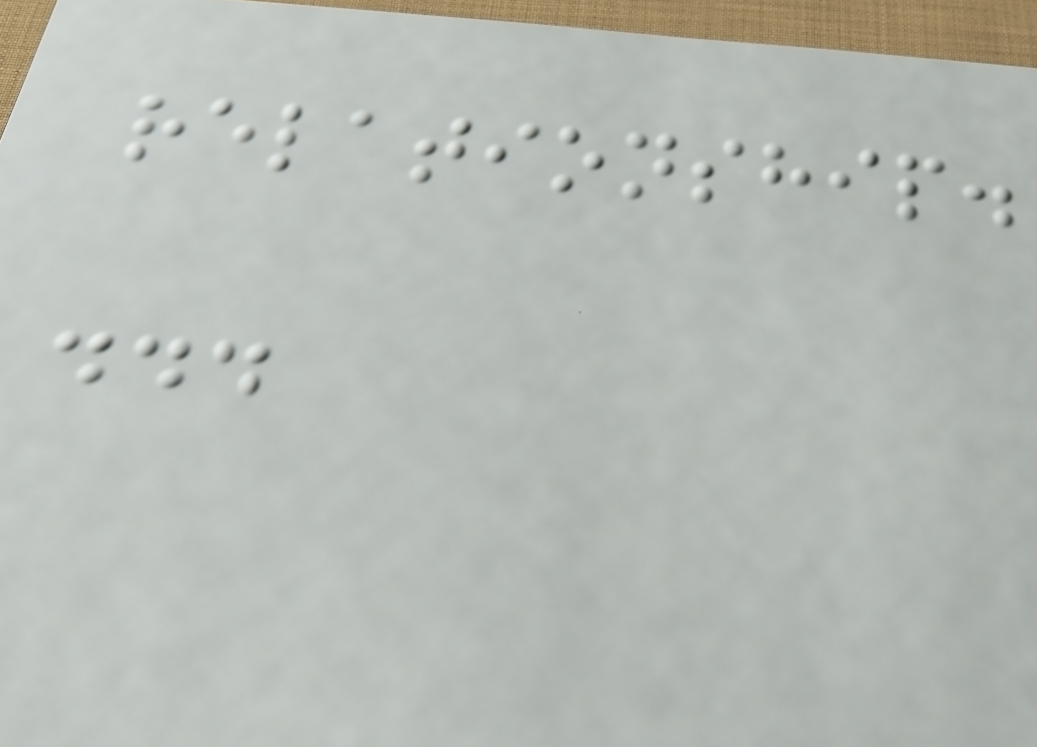relationship.
...
